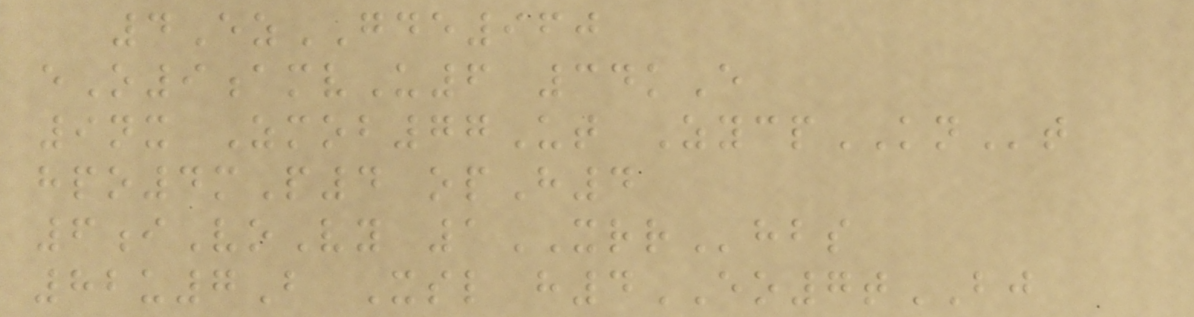4EzGDE960
eO9amvU6 34kE
9nx Zmob77Ut ZycpKNt
hpo4mP4 opH4
6iVoVy 1XRRhbs
82u7B Xsl h4EO7tBJ
